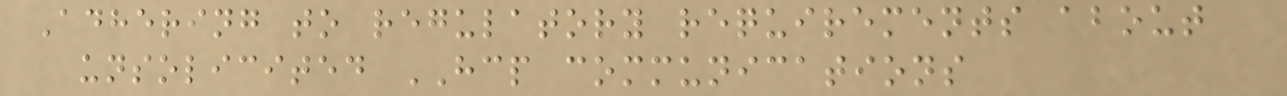Adhering to regulatory requirements about
unsolicited HCP communications
